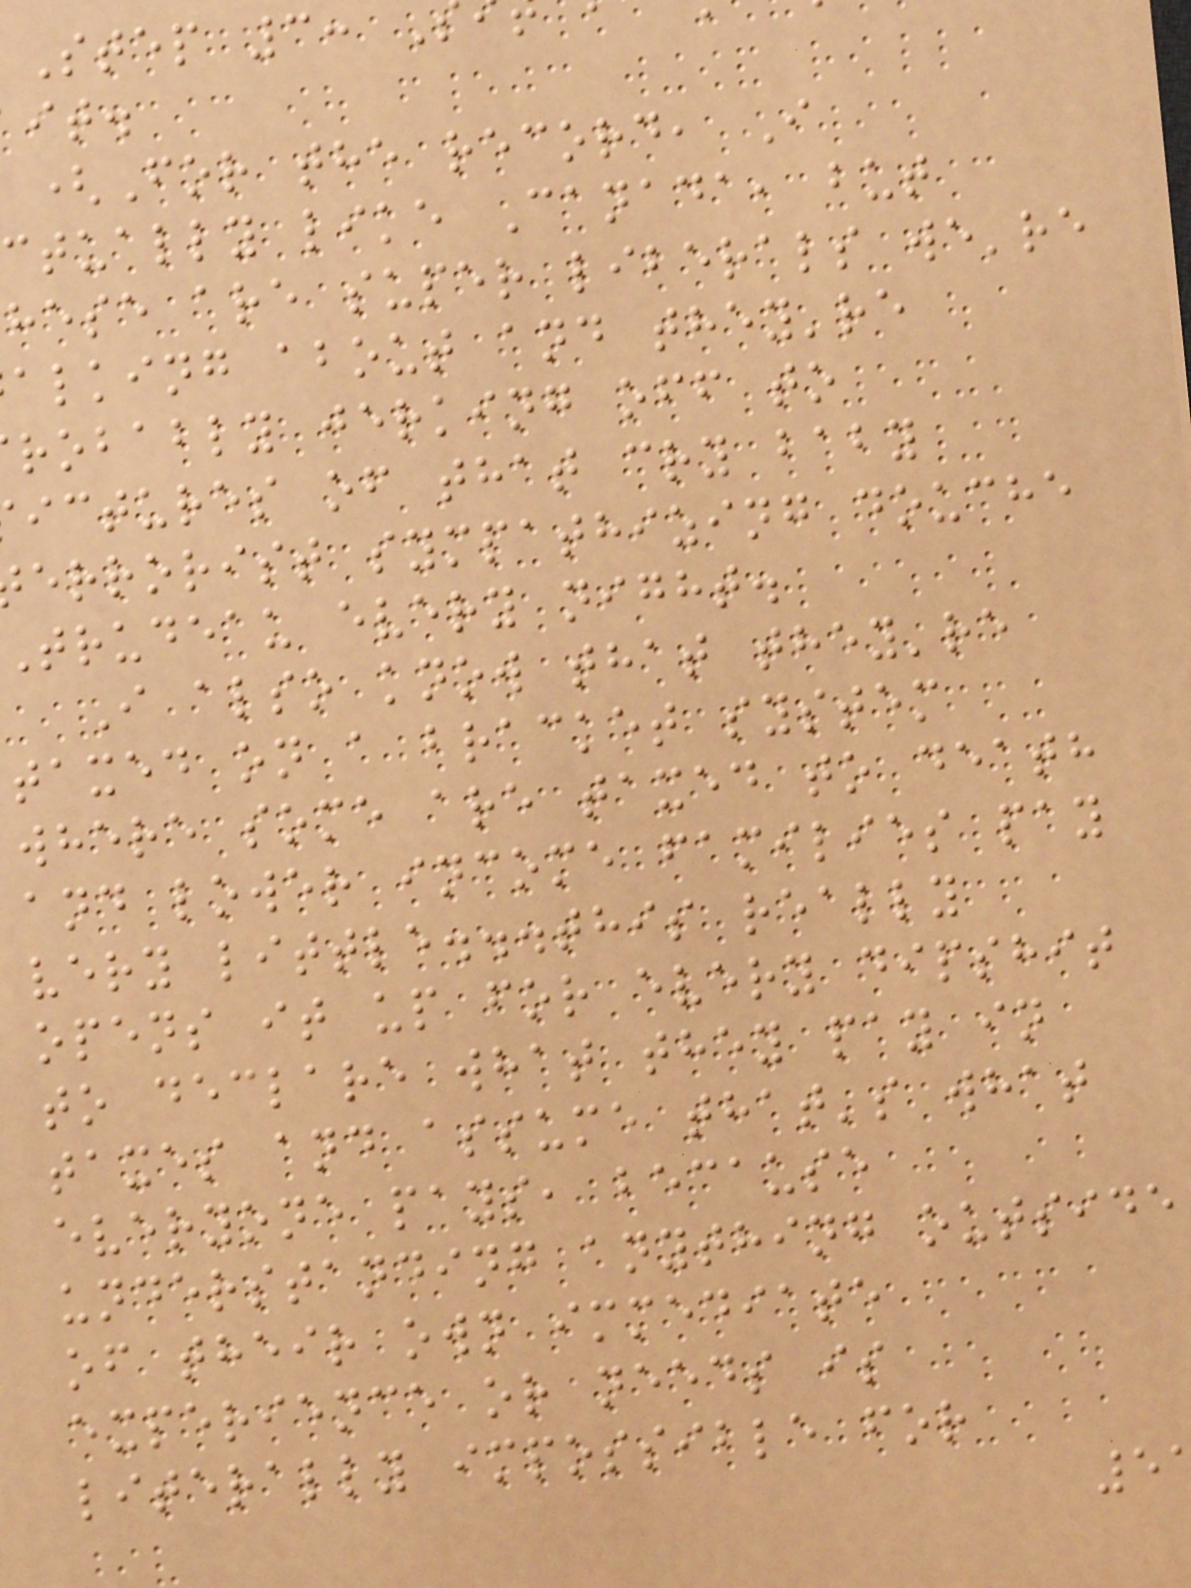Step 3:
(For the record, I
ctually like Canada, but
hese are super liberals we're
alking about and they're
robably jerking off to
ictures of that cry baby
errorist sympathizing douche
trudeau every night.
I also know that they're
taxed on a bracket system
where some are taxed to death
and lower income families pay
very little...this really
opens it up for every dipshit
to declare what they pay in
taxes and assume that's what
everyone pays, because
understanding anything outside
of their own immediate
experience or needs is
literally impossible for
